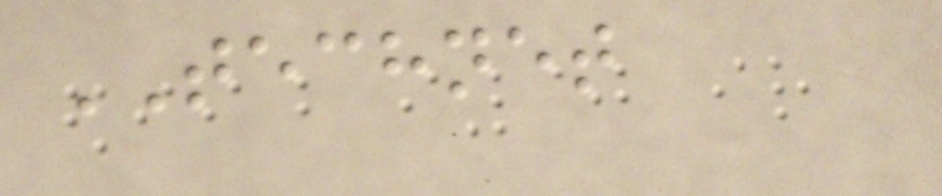TECHNET
